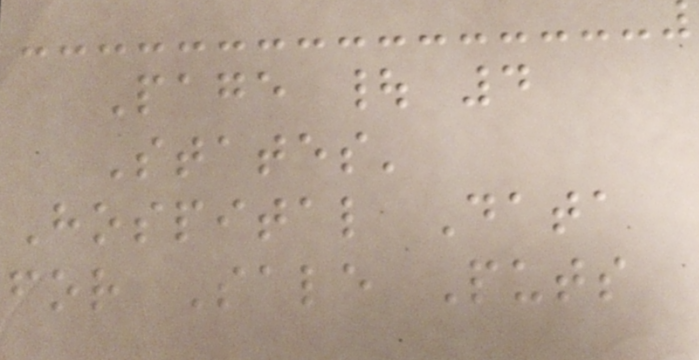Page | 4
States'
Hospital Data
for Sale Puts
